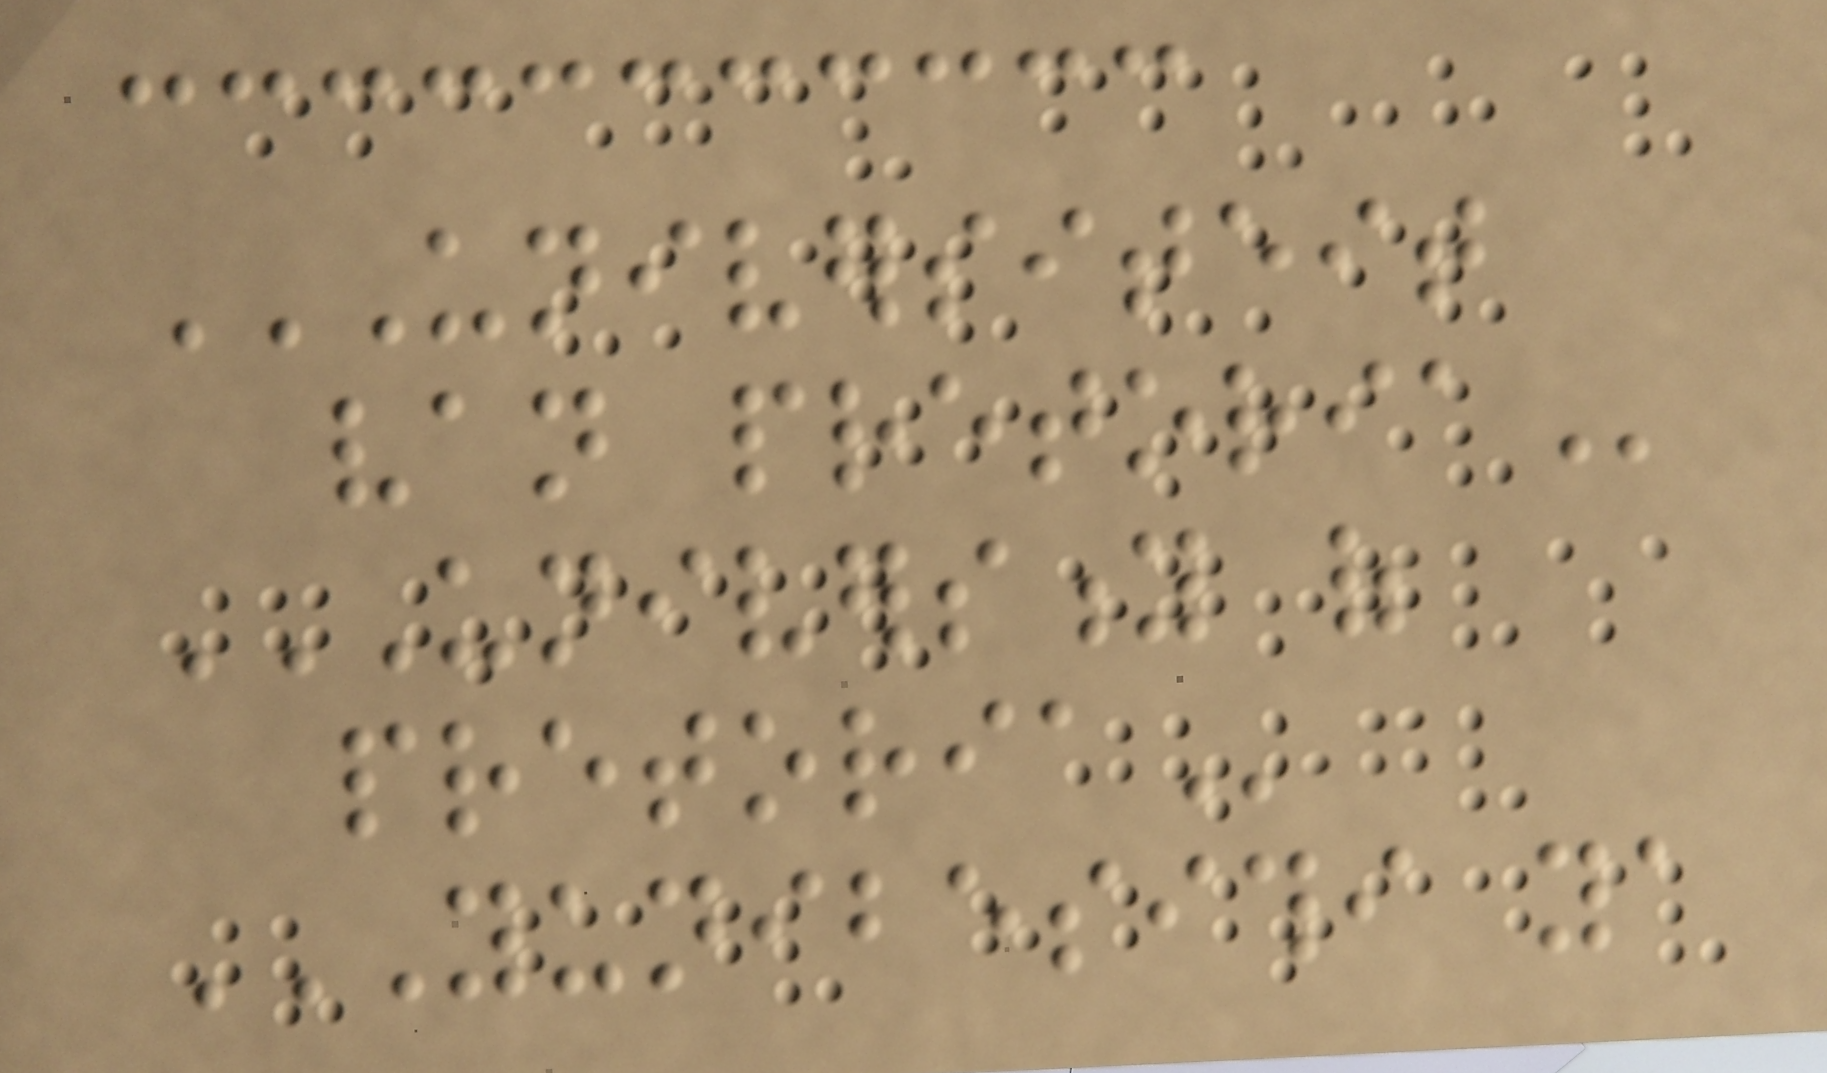UNIVERSITEIT
VAN PRETORIA
UNIVERSITY OF
PRETORIA
YUNIBESITHI YA
